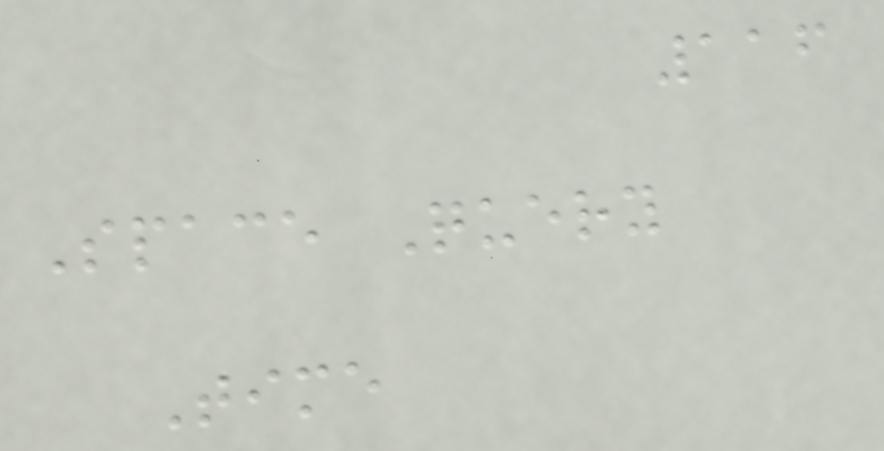116
Space Query
Time
